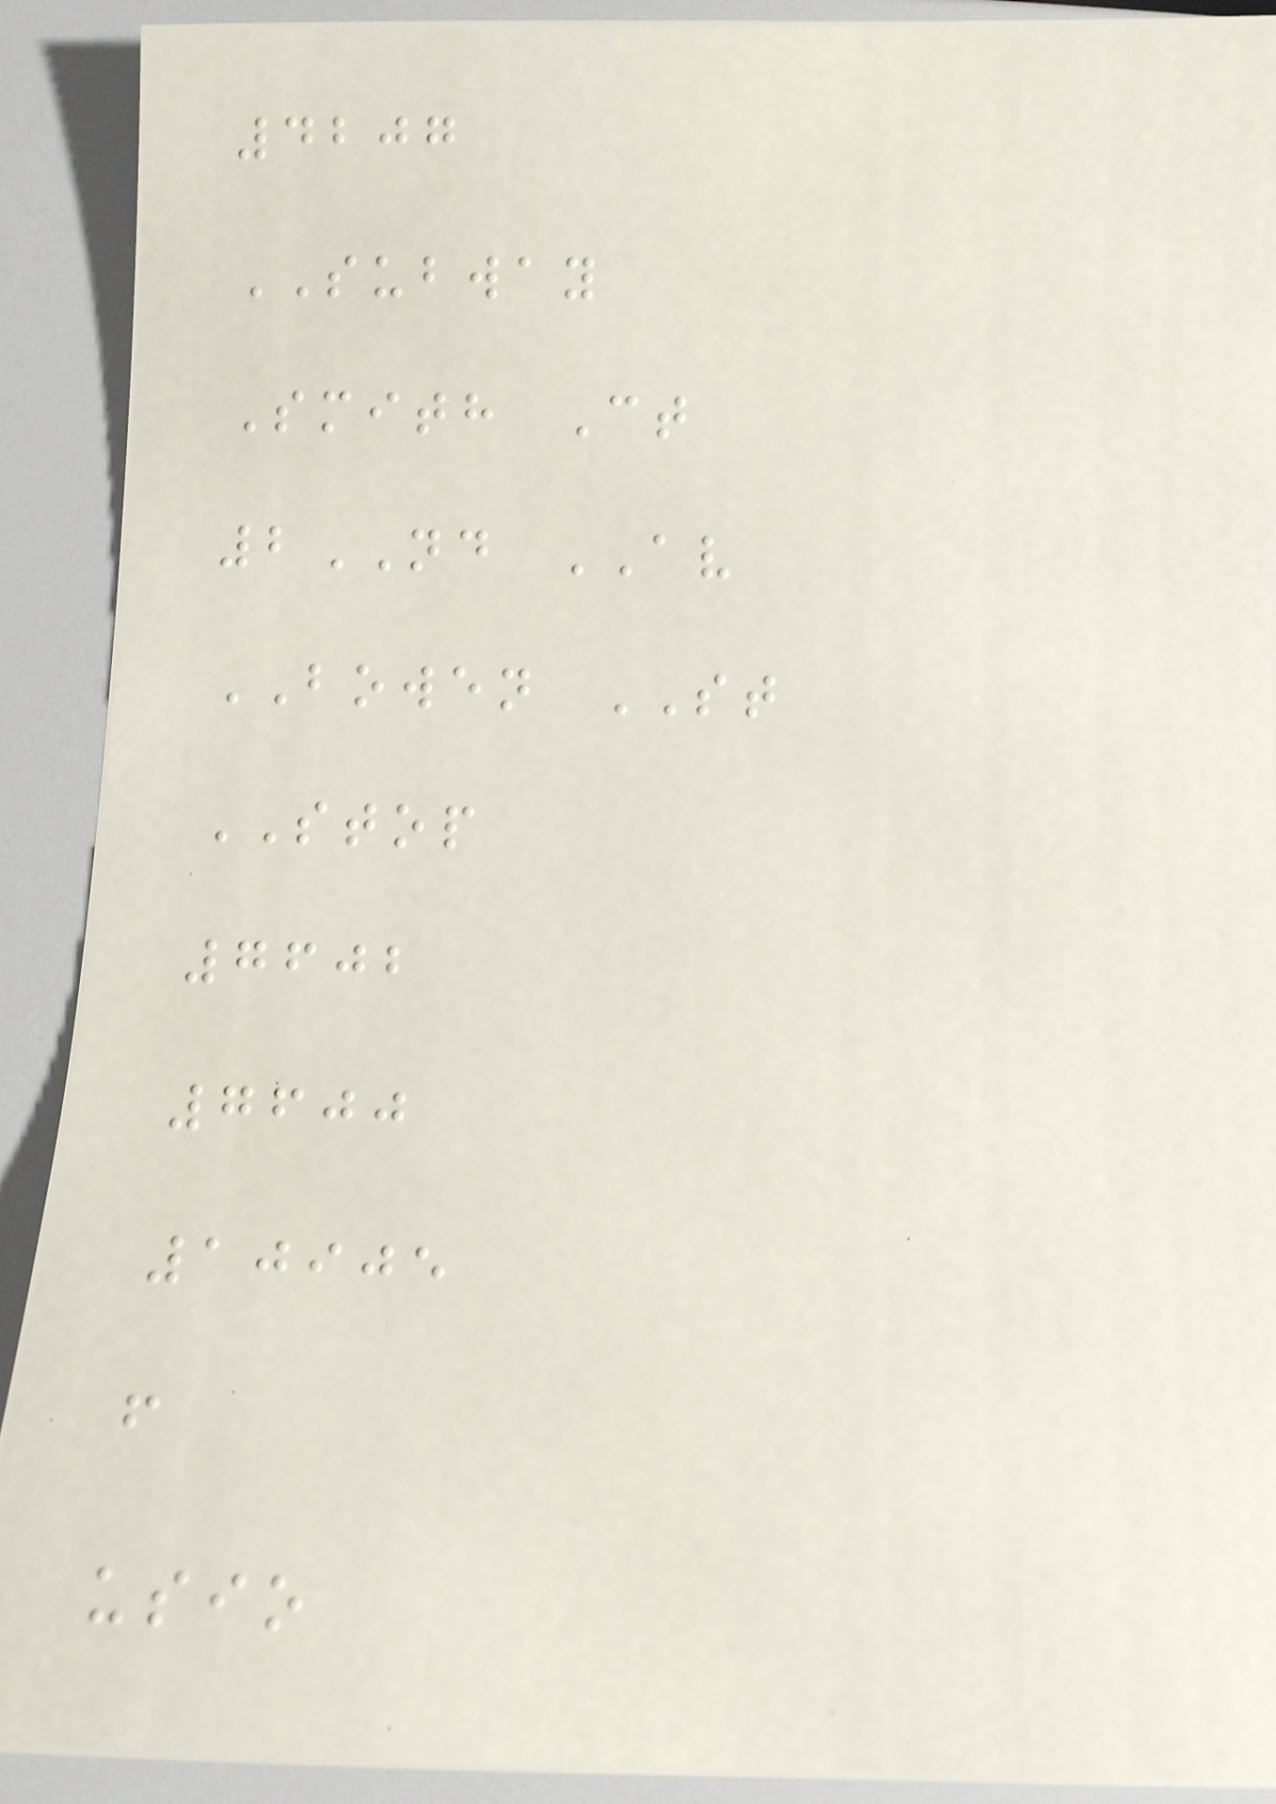4207
SUBWAY
Smith Ct
2ND AV
BOWEN ST
STOP
7602
7600
10905
f
usio
